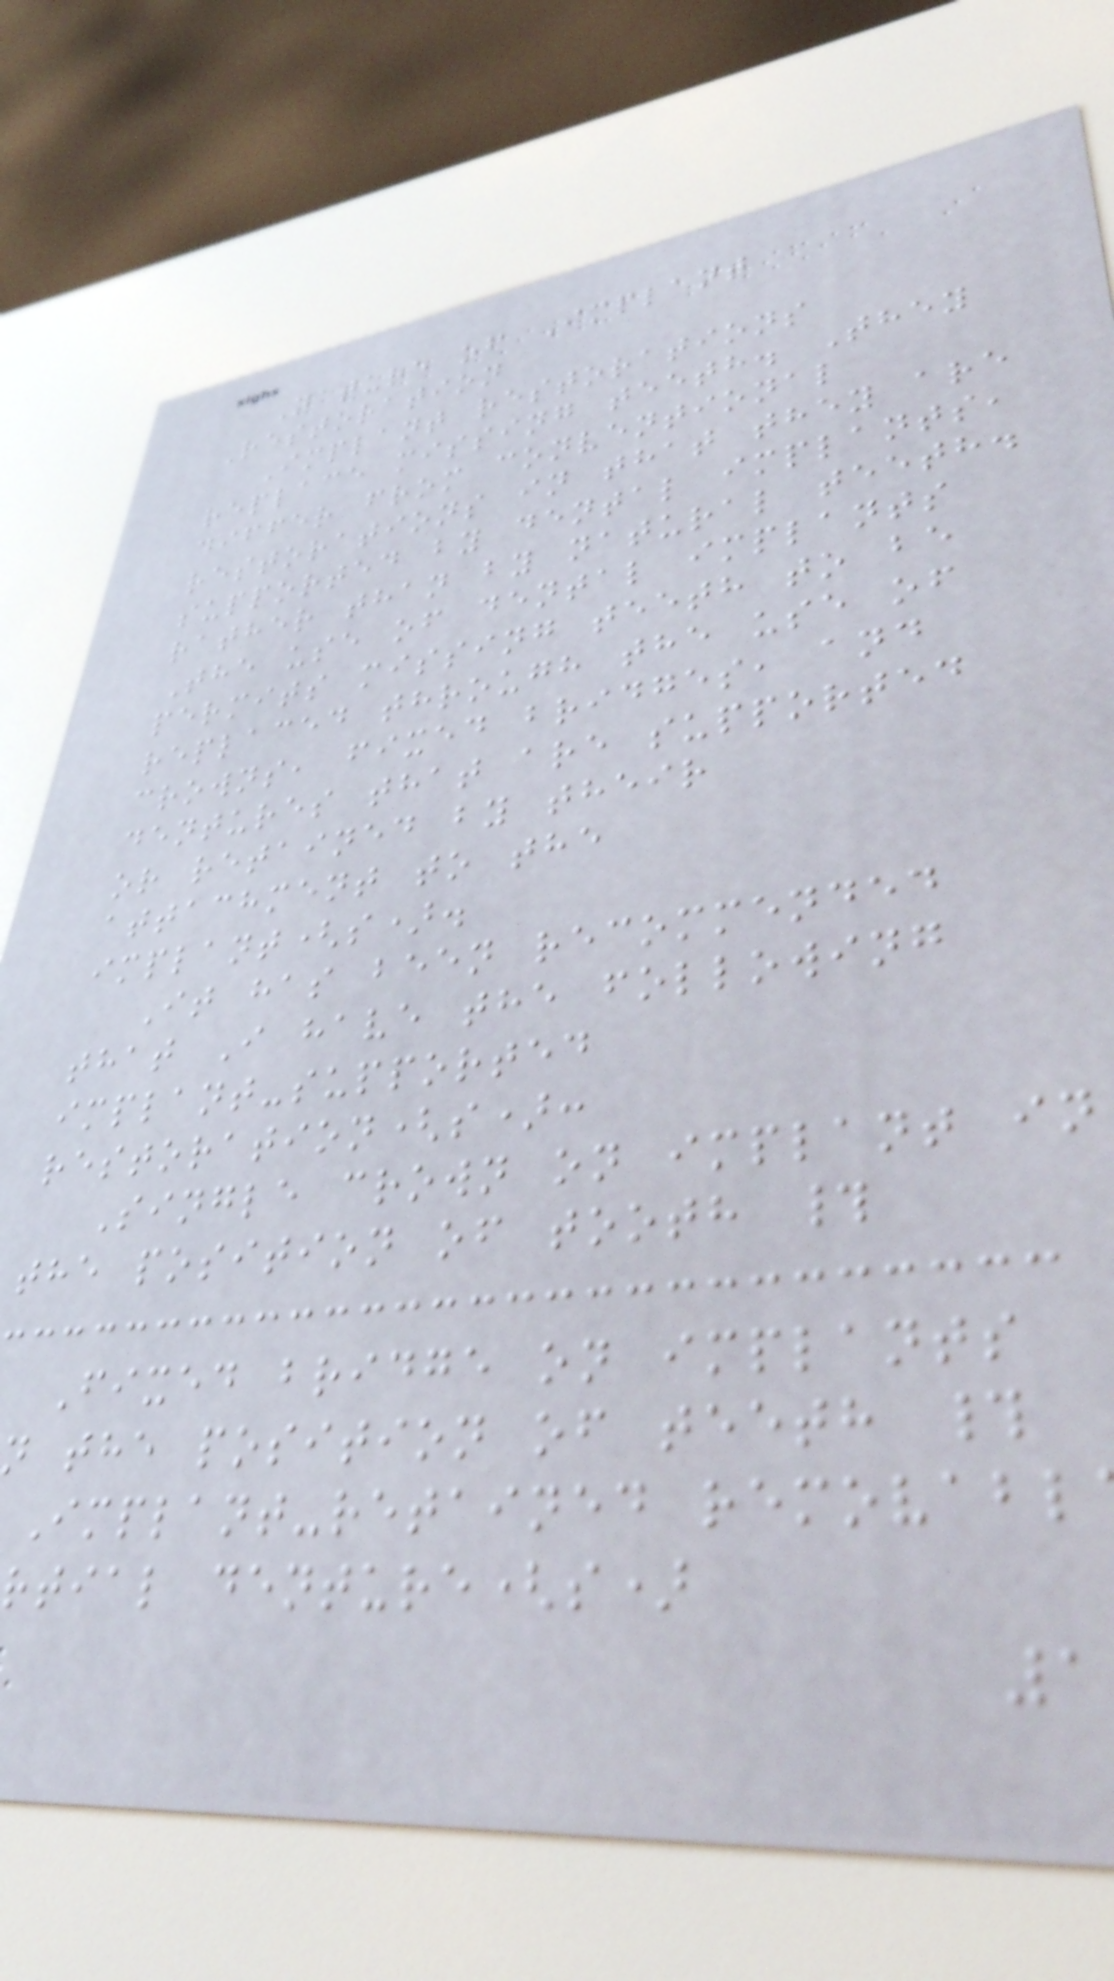Nature of Implant
Restoration
Implant restorations
replace missing teeth. They
differ from conventional
restorations in that they are
supported by dental implants,
rather than by natural teeth.
The use of dental implants
permits missing teeth to be
replaced through the use of
crowns, fixed bridges, and
dentures that are supported
or retained by their
attachment to the
implant(s).
It has been recommended
that I have the following
implant-supported
restoration(s):
Single crown on implant in
the position of tooth #
Fixed bridge on implants
n the position of teeth #
Implant-retained removabl
rtial denture(s)
